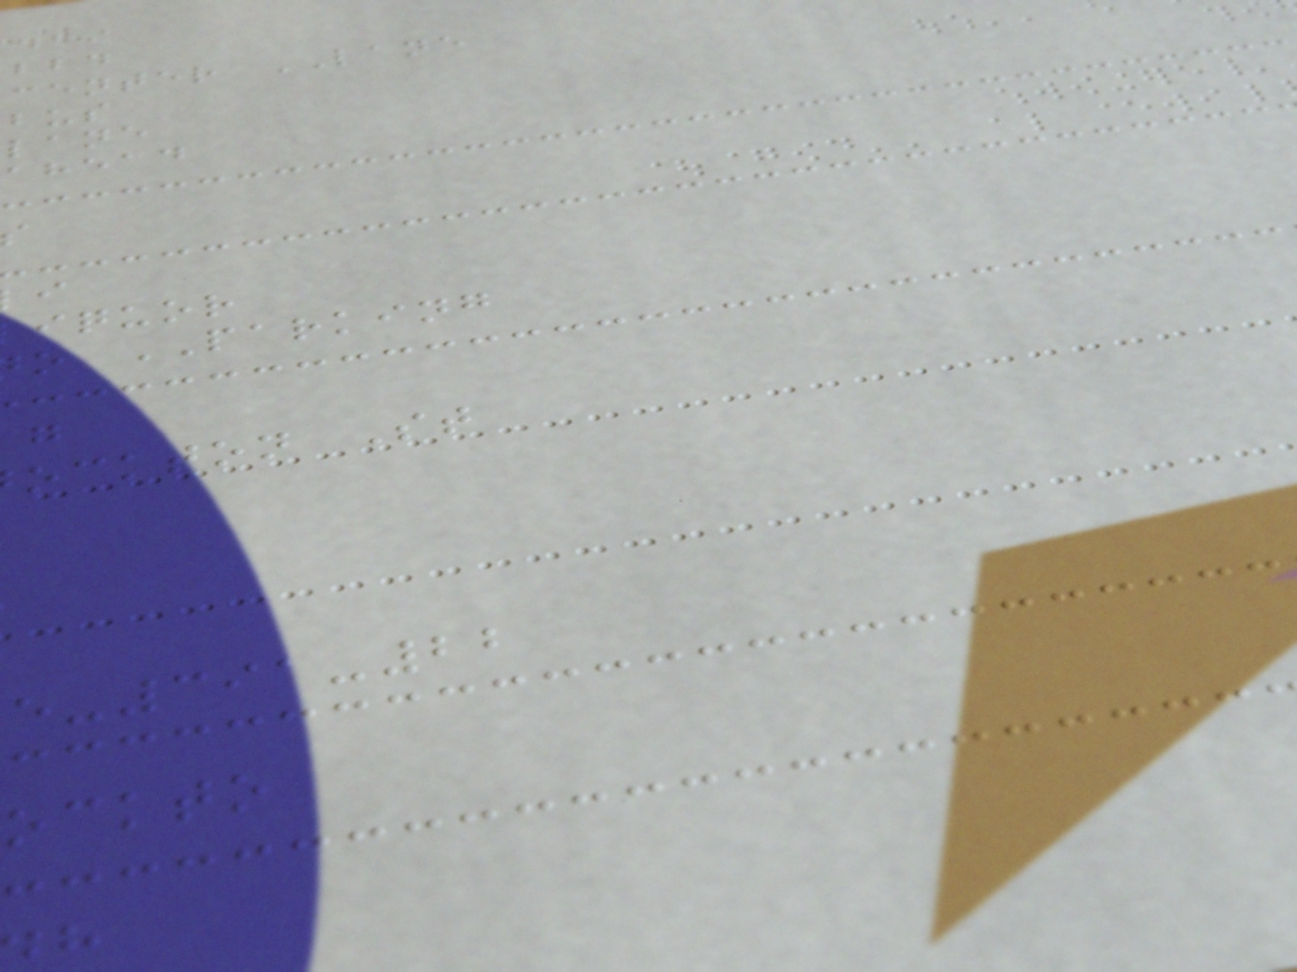center LANE
lane
ahead
iquor
o PARKING
ockton St
-391-22
ockto
